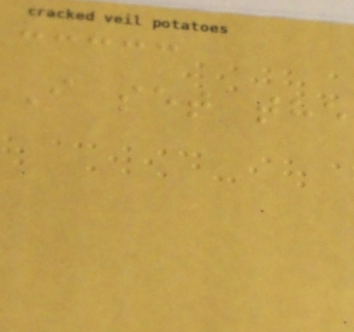I set the
